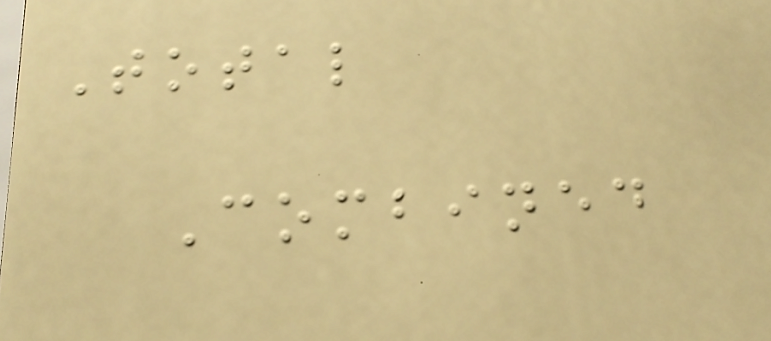Total
Combined
